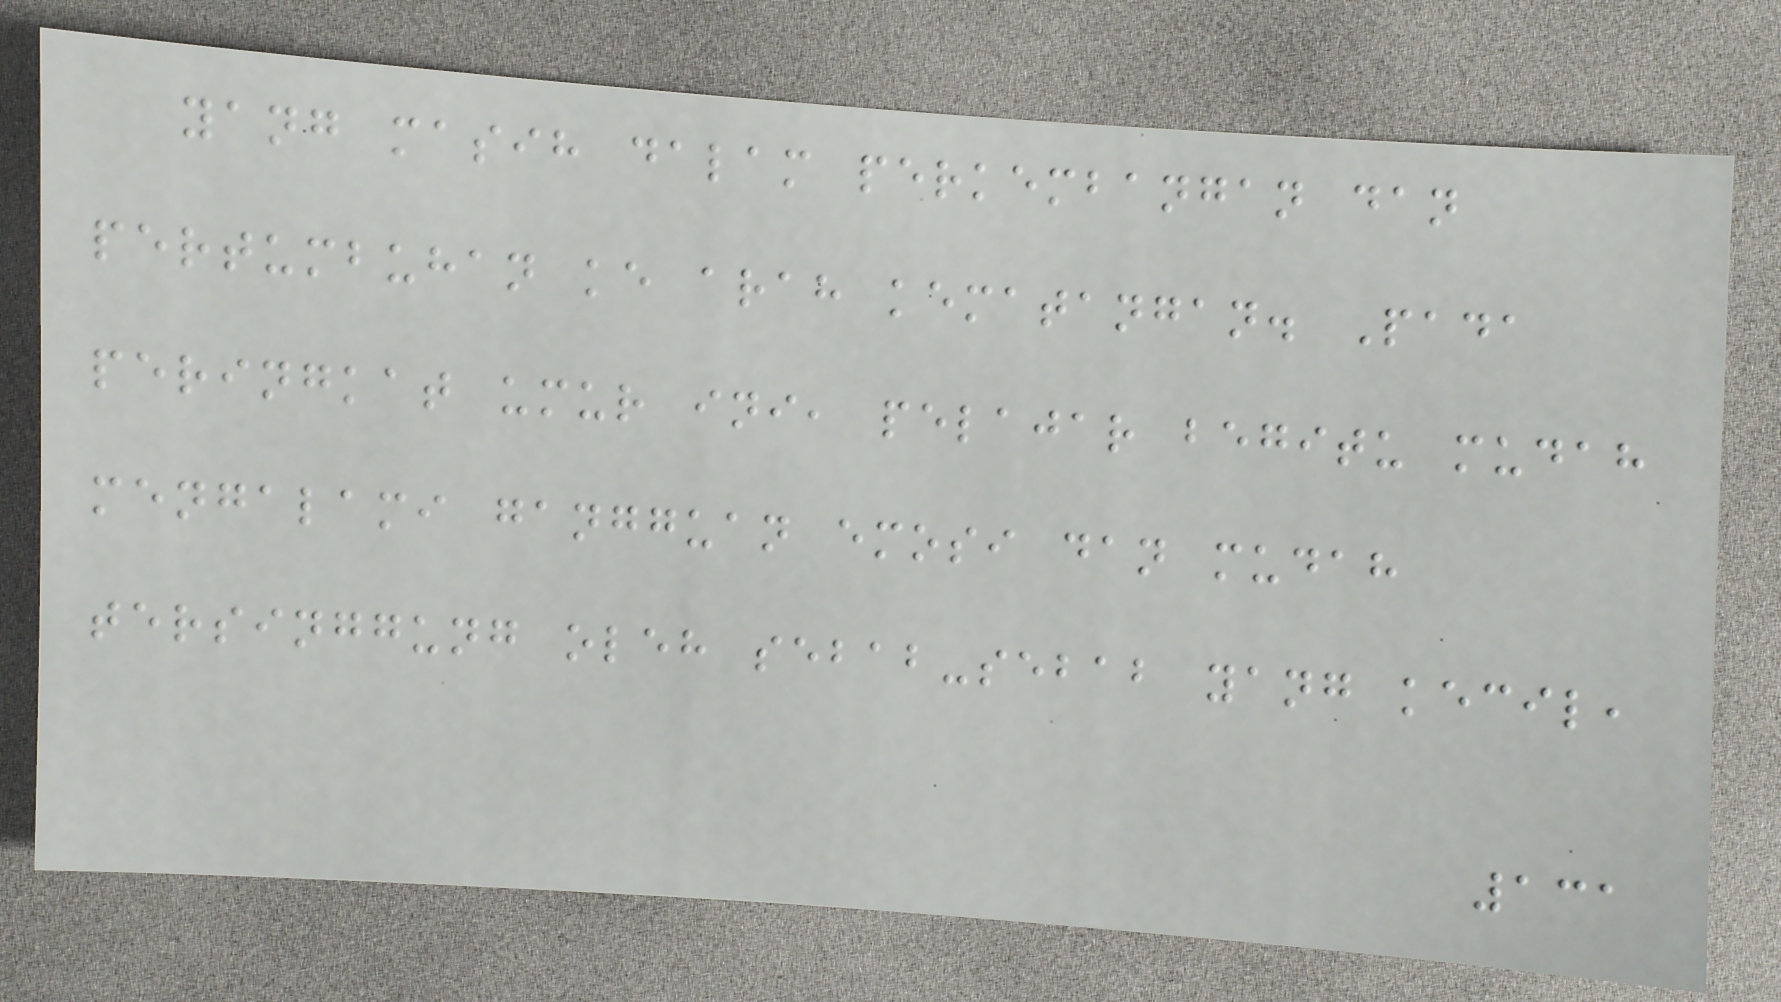yang masih dalam perkembangan dan
pertumbuhan ke arah kematangan. Pada
peringkat umur ini, pelajar begitu mudah
mengalami gangguan emosi dan mudah
tersinggung oleh sebab-sebab yang kecil,
131
